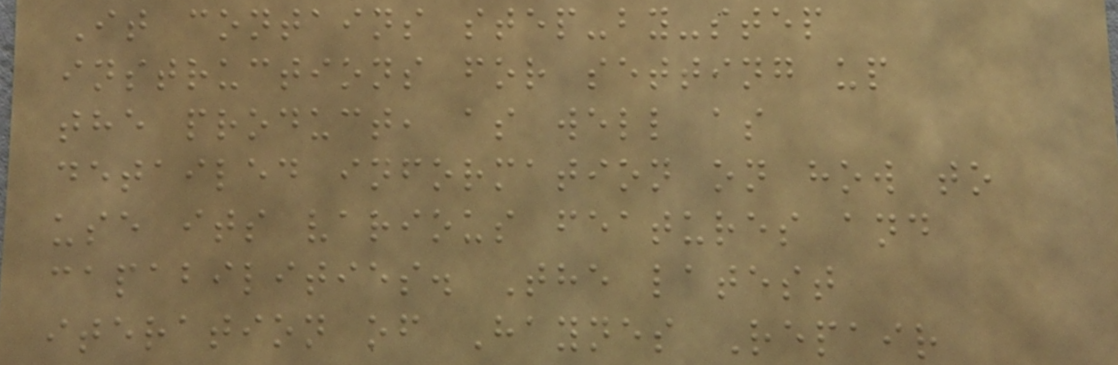It contains step-by-step
instructions for setting up
the product, as well as
detailed information on how to
use its various features and
capabilities. The latest
iteration of Haynes Repair
